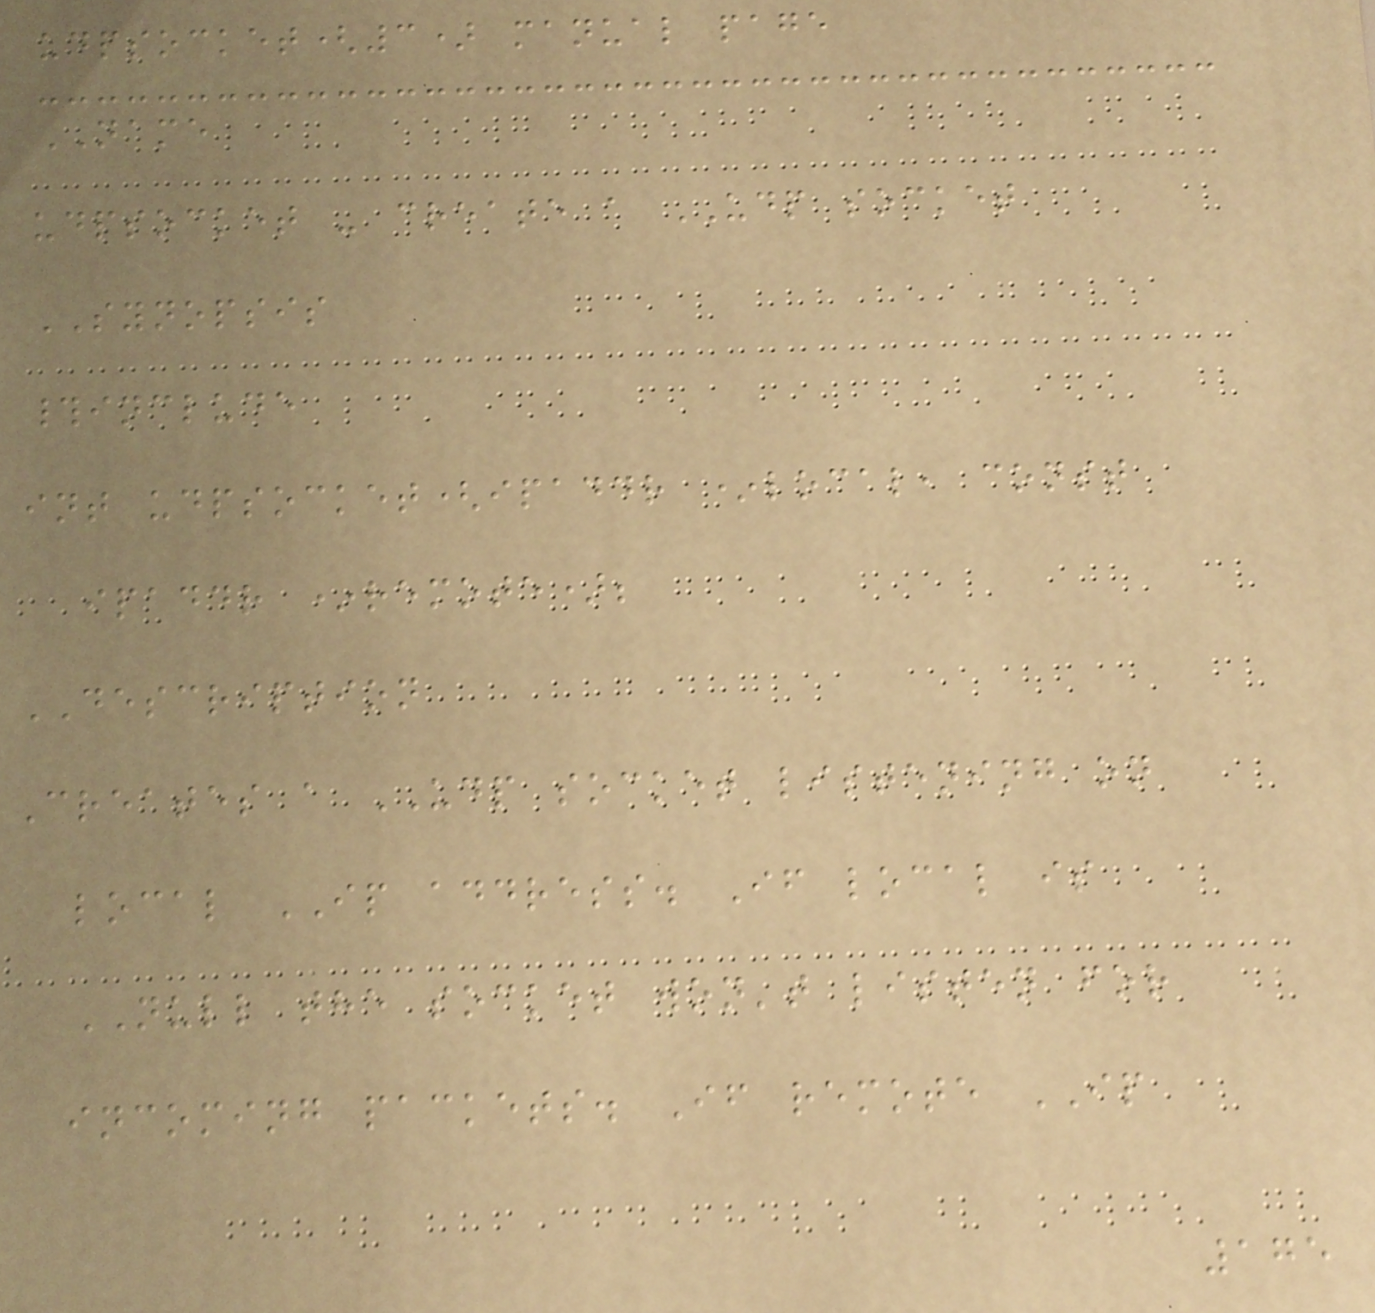udpsocket(3) manual page
NAME
udpsocket - create a UDP socket
SYNOPSIS
#include
int udpsocket(ipaddr *local, const
ipaddr *remote);
DESCRIPTION
Creates a UDP socket listening on
local IP address. If local is
NULL the socket won't listen for
incoming packets. If remote IP
175
